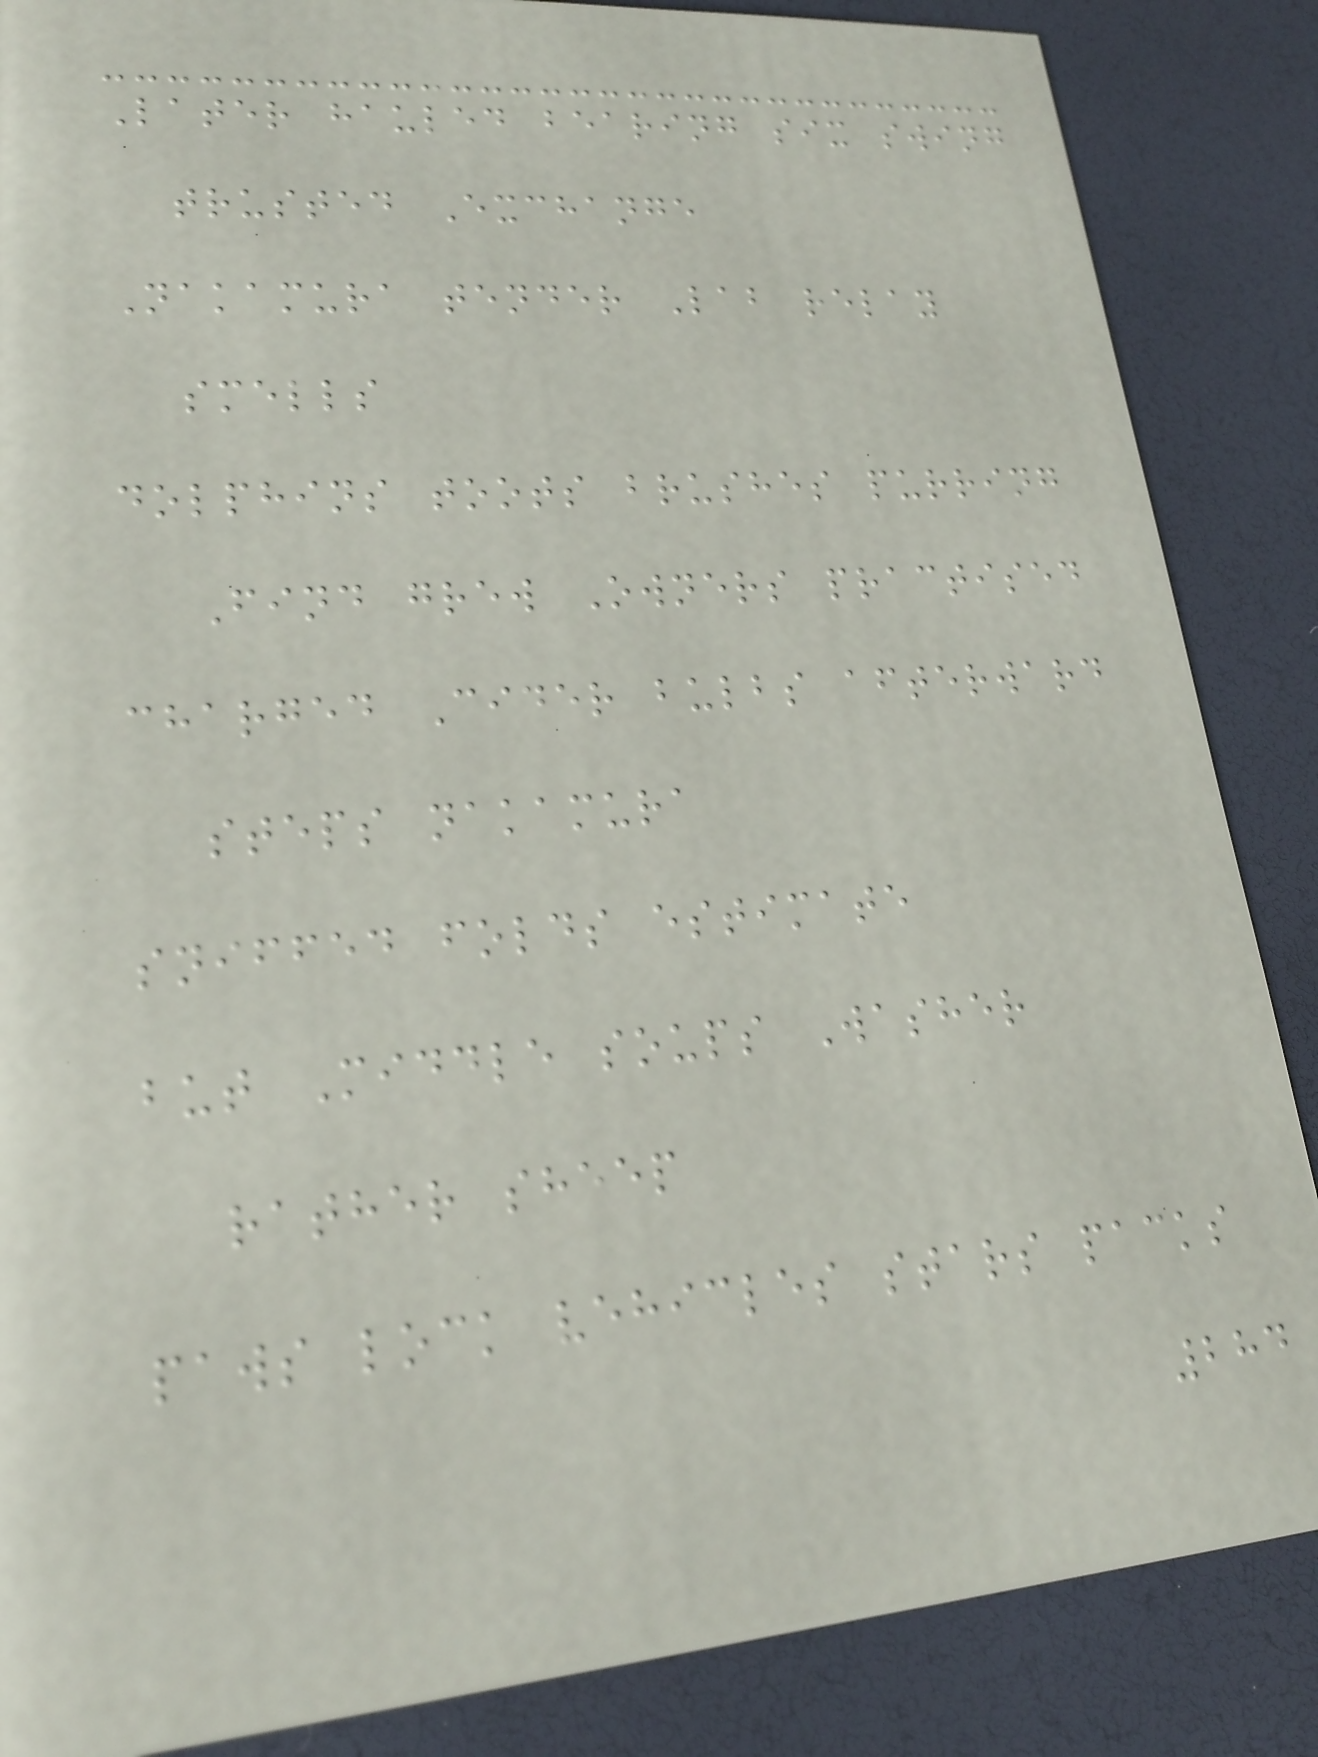Later hauled bearing six swing
trusted Exchange
Nakamura tender Lab relay
smells
dolphins toots brushes purring
Find grew Owners practised
charged Cider bulbs afterward
steps nakamura
sniffed folds estimate
but Middle soups Washer
rather sheep
paws lock vehicles stars packs
284
